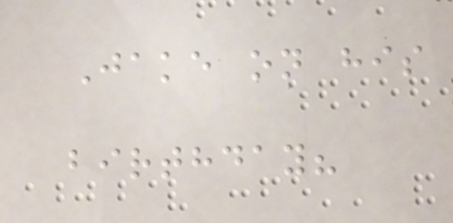Jake on his
birthday?
